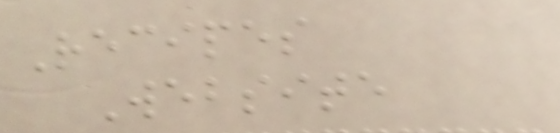Recipes
Website
